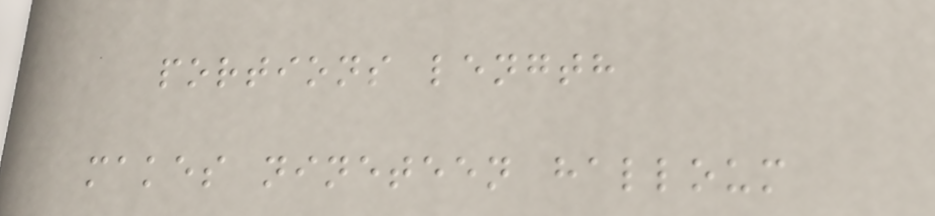portions length
makes nineteen halloum
